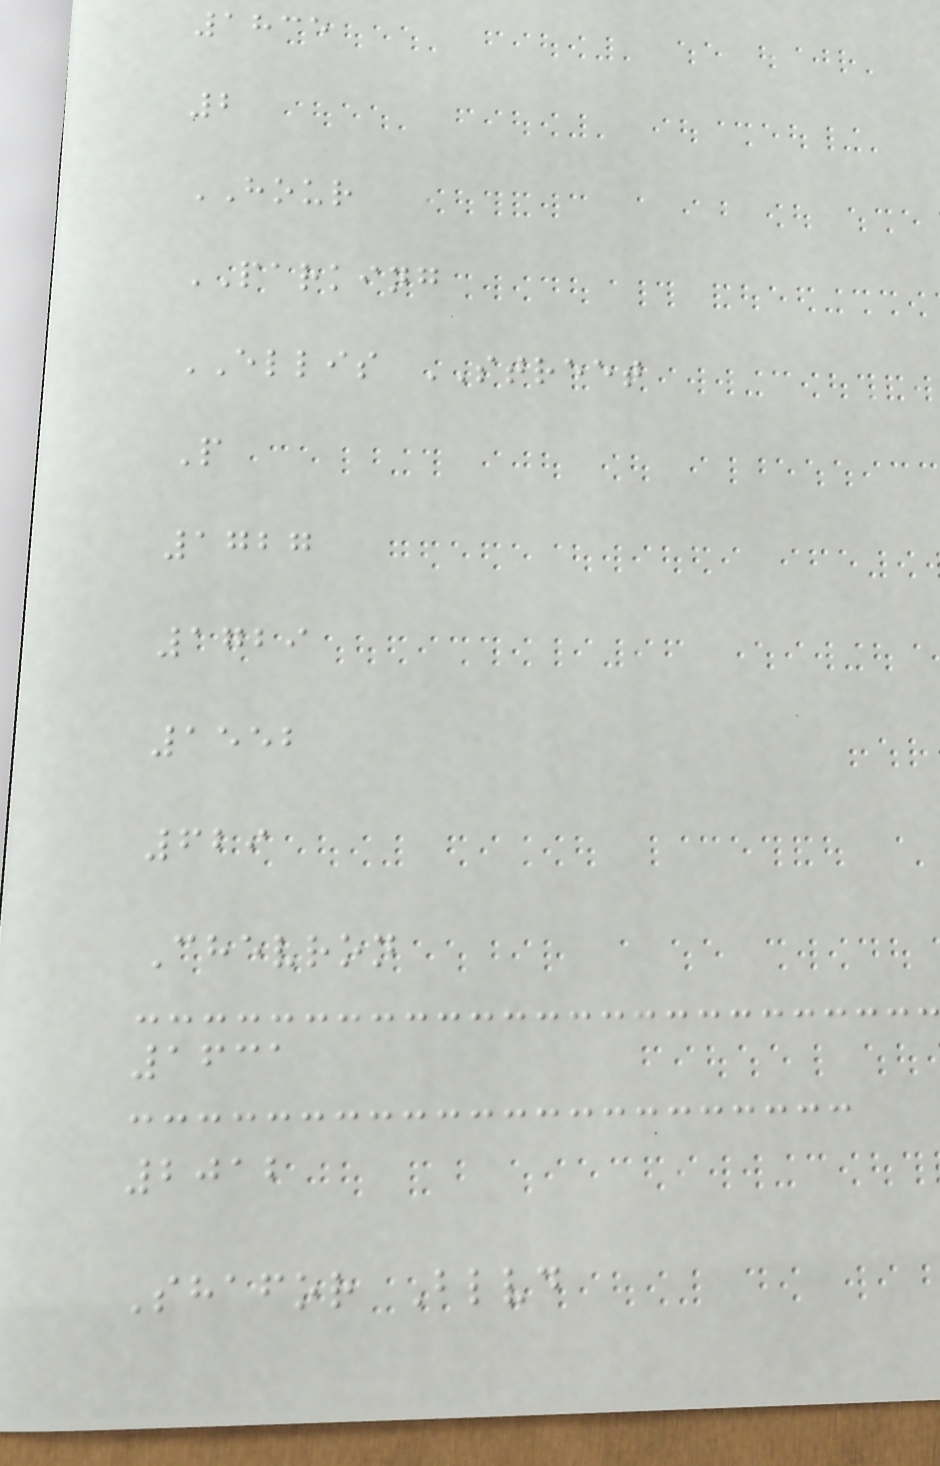1835
2
HOUR
PARKING
ELLIS STREET
P
1727
1729
1552
629
Chevron
1631
2012
Shafor Blvd
